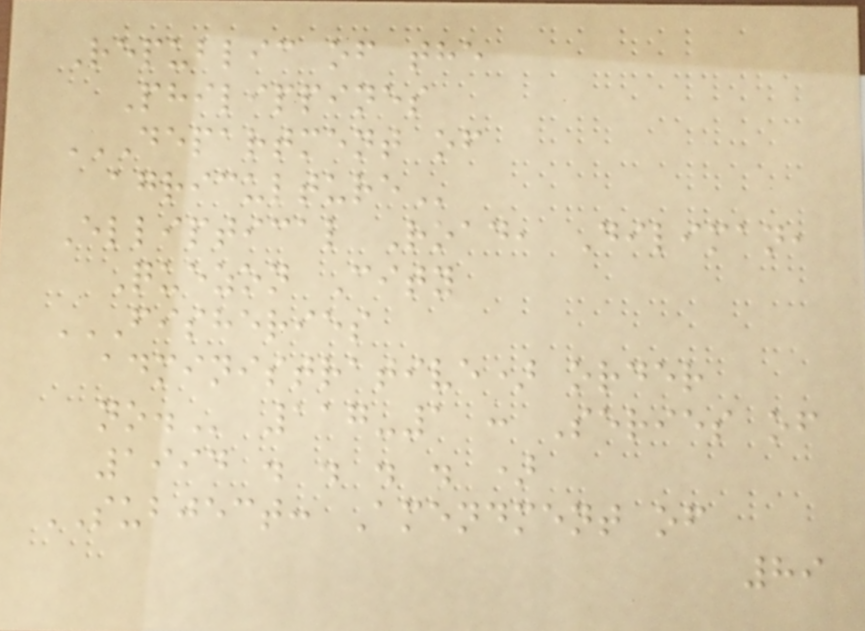Republic of the
Philippines
DEPARTMENT OF
AGRICULTURE
Elliptical Road, Diliman,
Quezon City
FISHERIES
ADMINISTRATIVE) ORDER
NO. 117-1 : Series of
1994 . . . . )
SUBJECT: Amendment of
89
